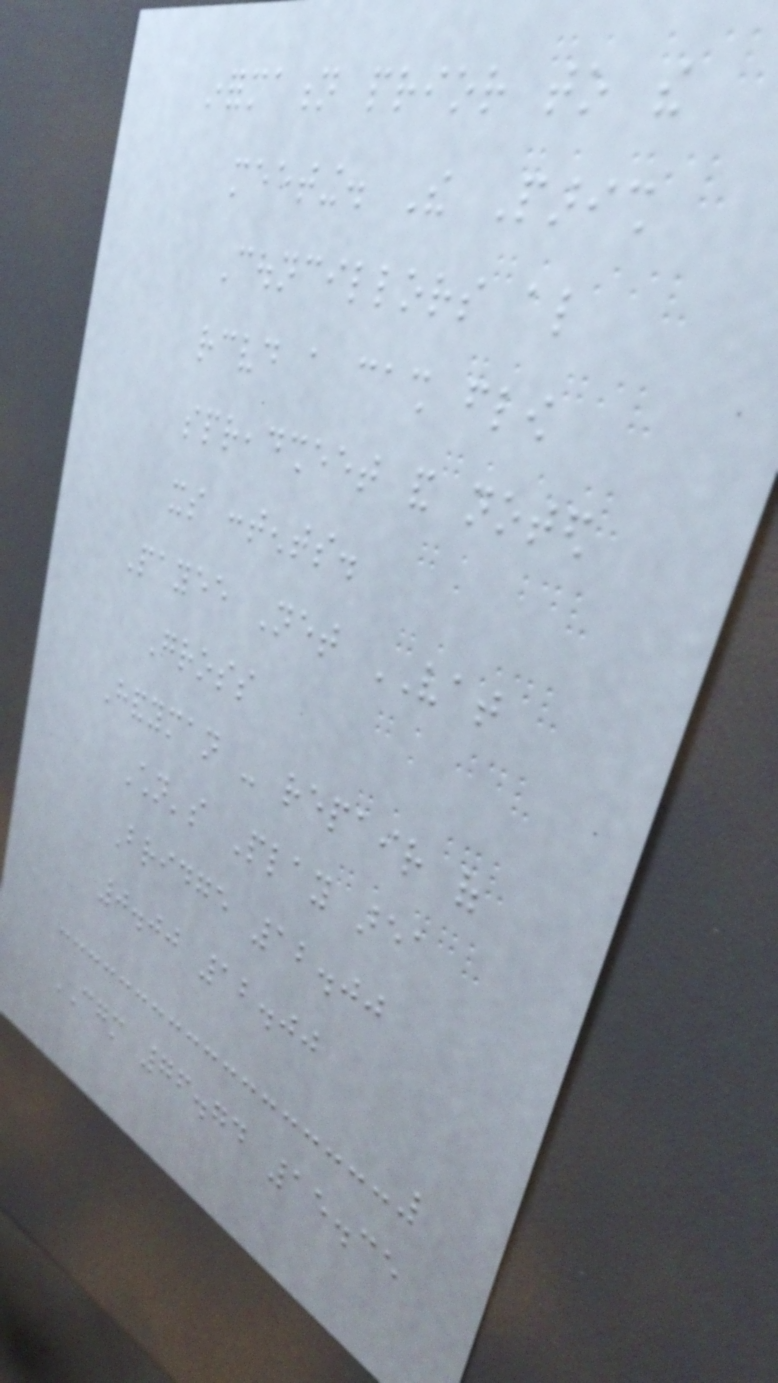information prior to the
meeting. The Parish
Councillors also
received a cash flow
spreadsheet and noted
its contents.
Payee Net VAT
Gross
Handyman - repair of
Children's Play area
Bridge 12.00
0.00 12.00
CGM 76.74 15.35
